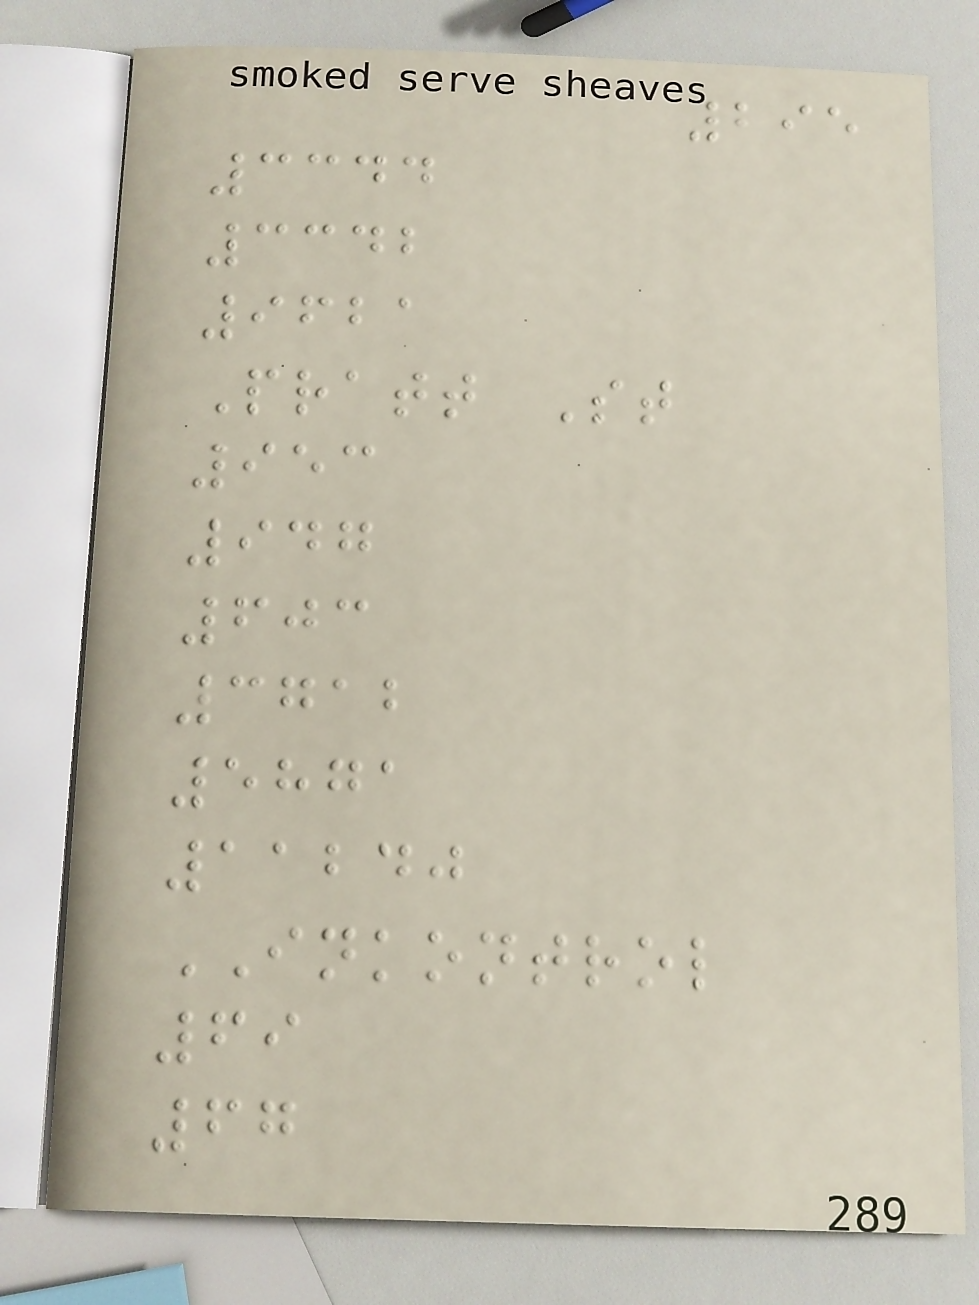295
3344
3342
9621
Pratt St
953
947
603
3712
5871
11240
INKONTROL
69
67
